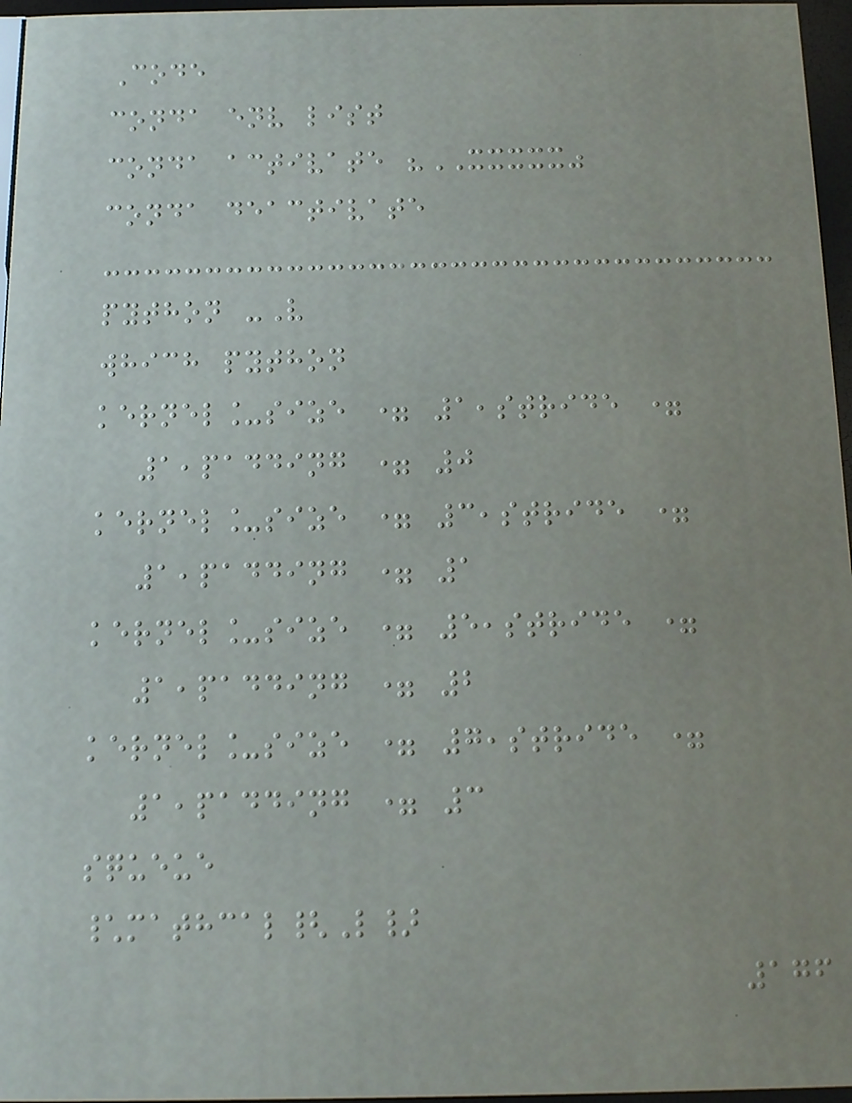Code
conda env list
conda activate "XXXXX"
conda deactivate
python -V
which python
kernel_size = 1,stride =
1,padding = 0
kernel_size = 3,stride =
1,padding = 1
kernel_size = 5,stride =
1,padding = 2
kernel_size = 7,stride =
1,padding = 3
squeue
\mathcal{L}
176
